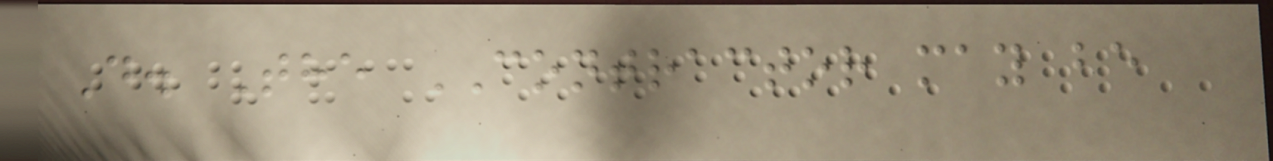D. The CONTRACTOR may be
